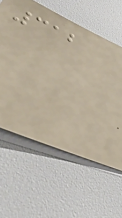312
